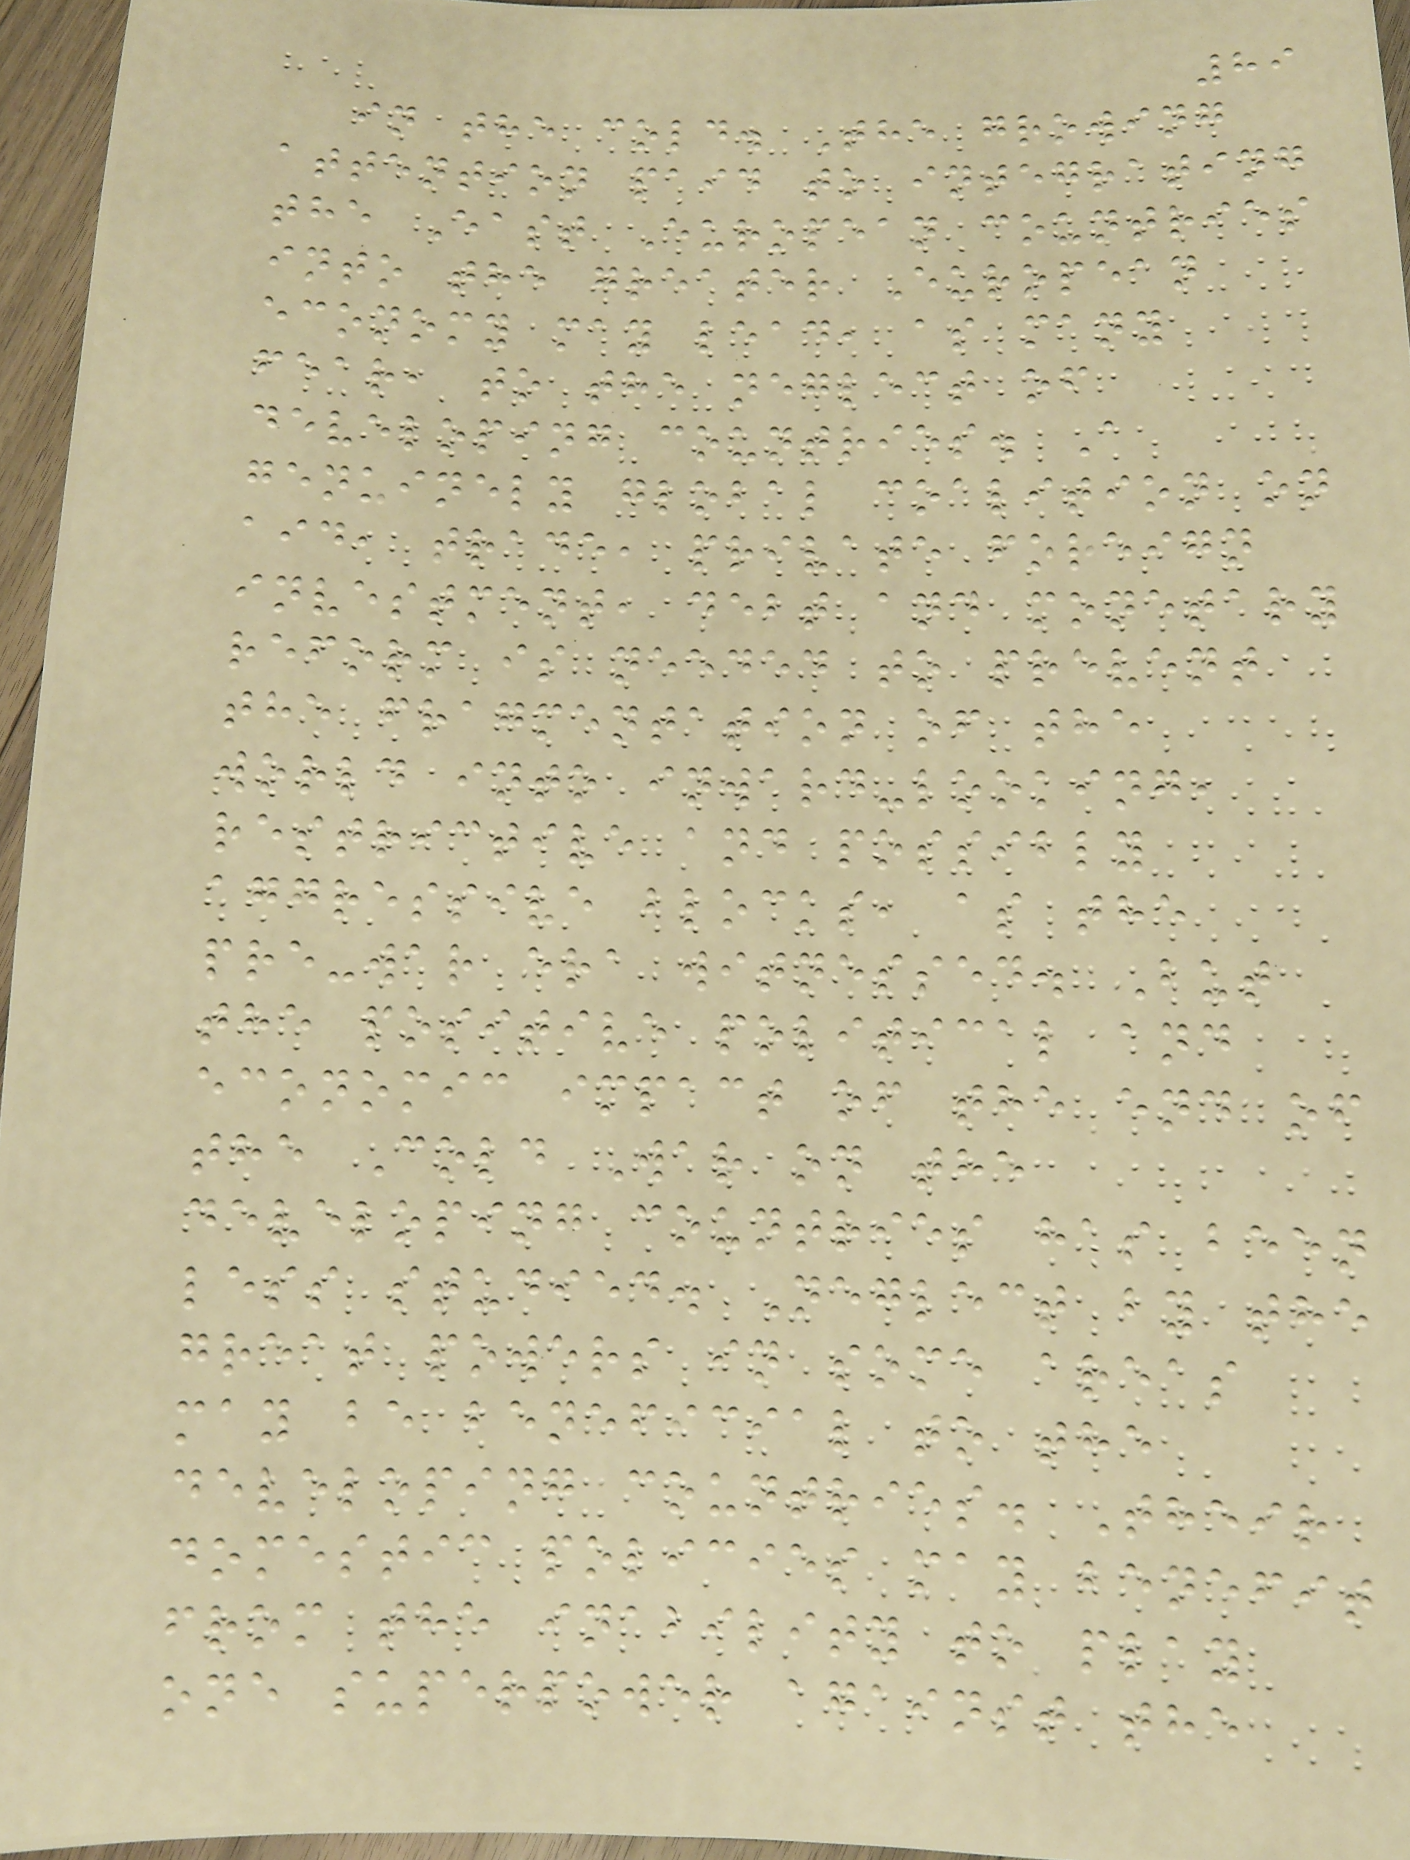89
in the cold. The growing
attention paid to integrating
the East European countries
into the greater European
economy may lead, as many
fear, to the neglect of
developing countries. A
genuinely global coalition on
aid, trade, private foreign
investment, debt and monetary
reform is needed to prevent
the fragmentation of the
world into inward-looking,
restrictive and possibly
aggressive blocks, as the
pre-war era witnessed. But
the positive political and
economic impact of the end of
the Cold War on the
developing countries has been
less studied. Neglect by the
great powers in some areas
may be beneficial to the
developing countries. Their
domestic policies may benefit
from the inability to play
one superpower against the
